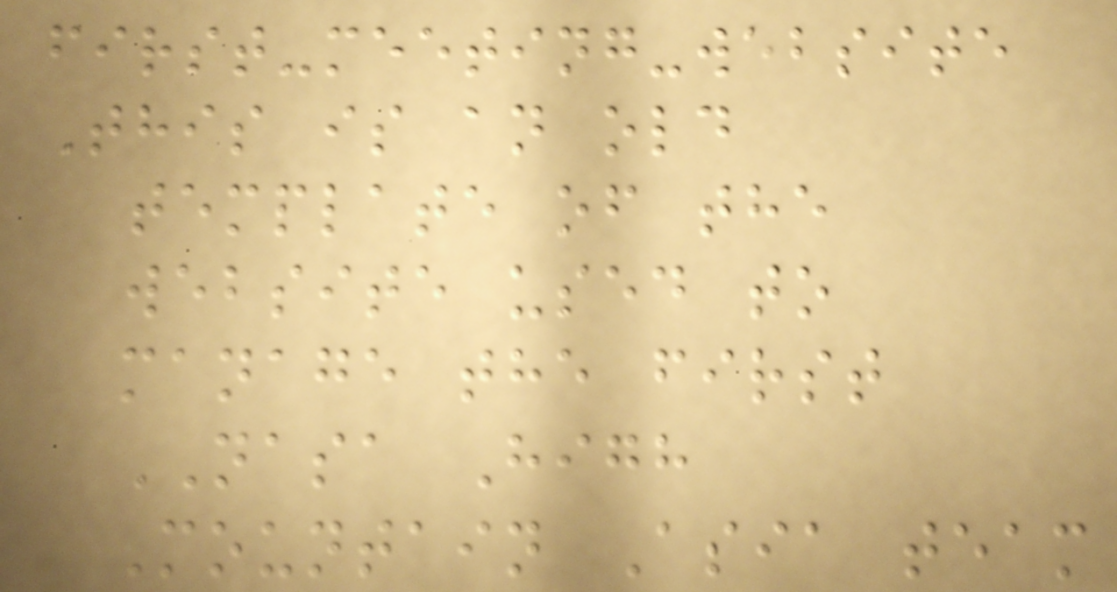first-meeting-website
This is an old
template of the
website used to
manage the first
NASA High
Mountain Asia team
